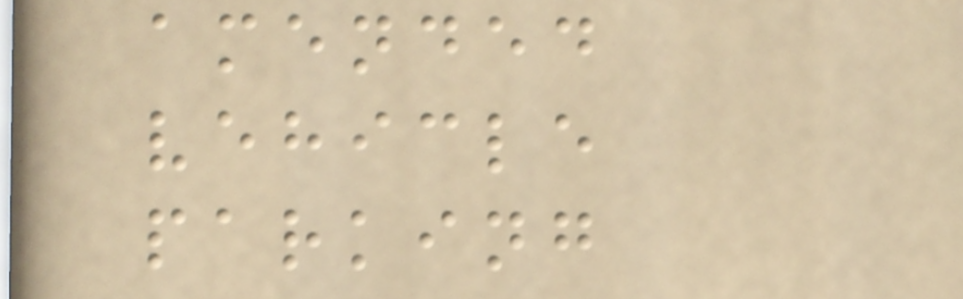amended
vehicle
parking
